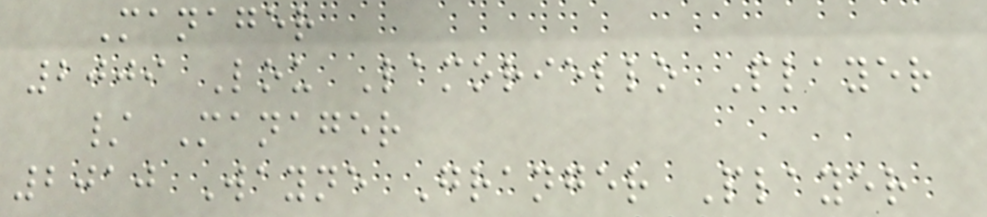Manager
2009 Lou Lamoriello Player
/ Manager
2010 Wayne Granger Player
